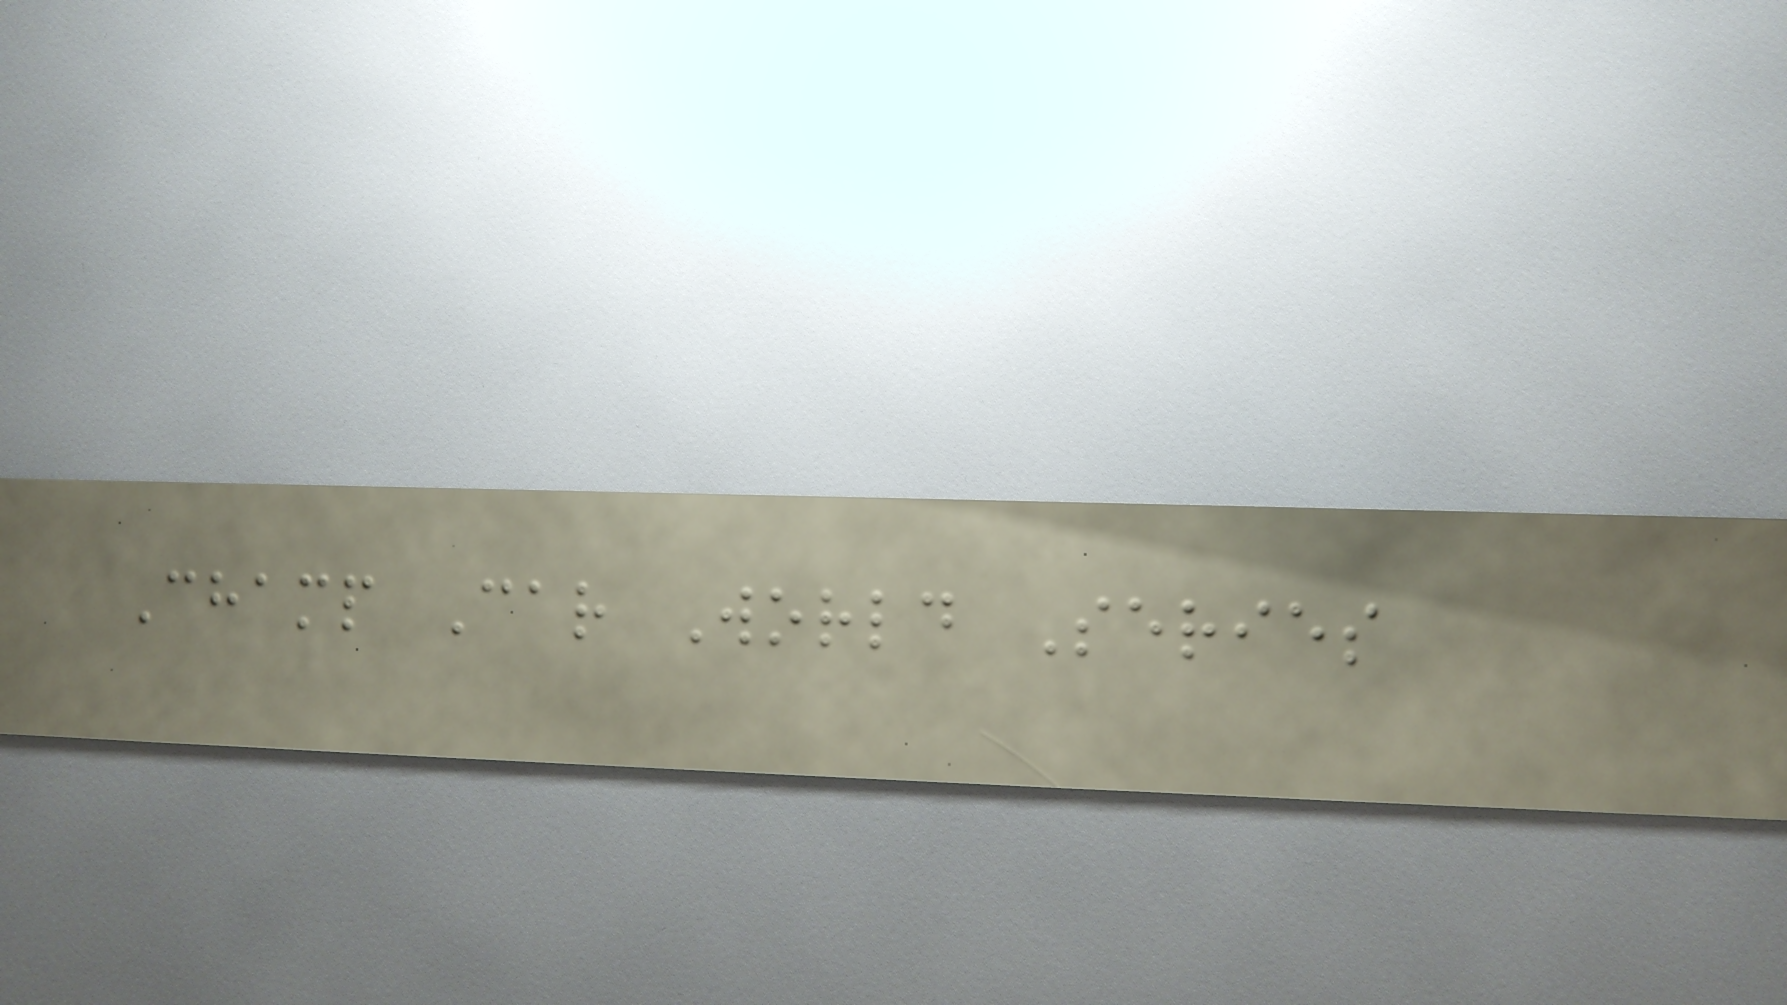Champ Car World Series
